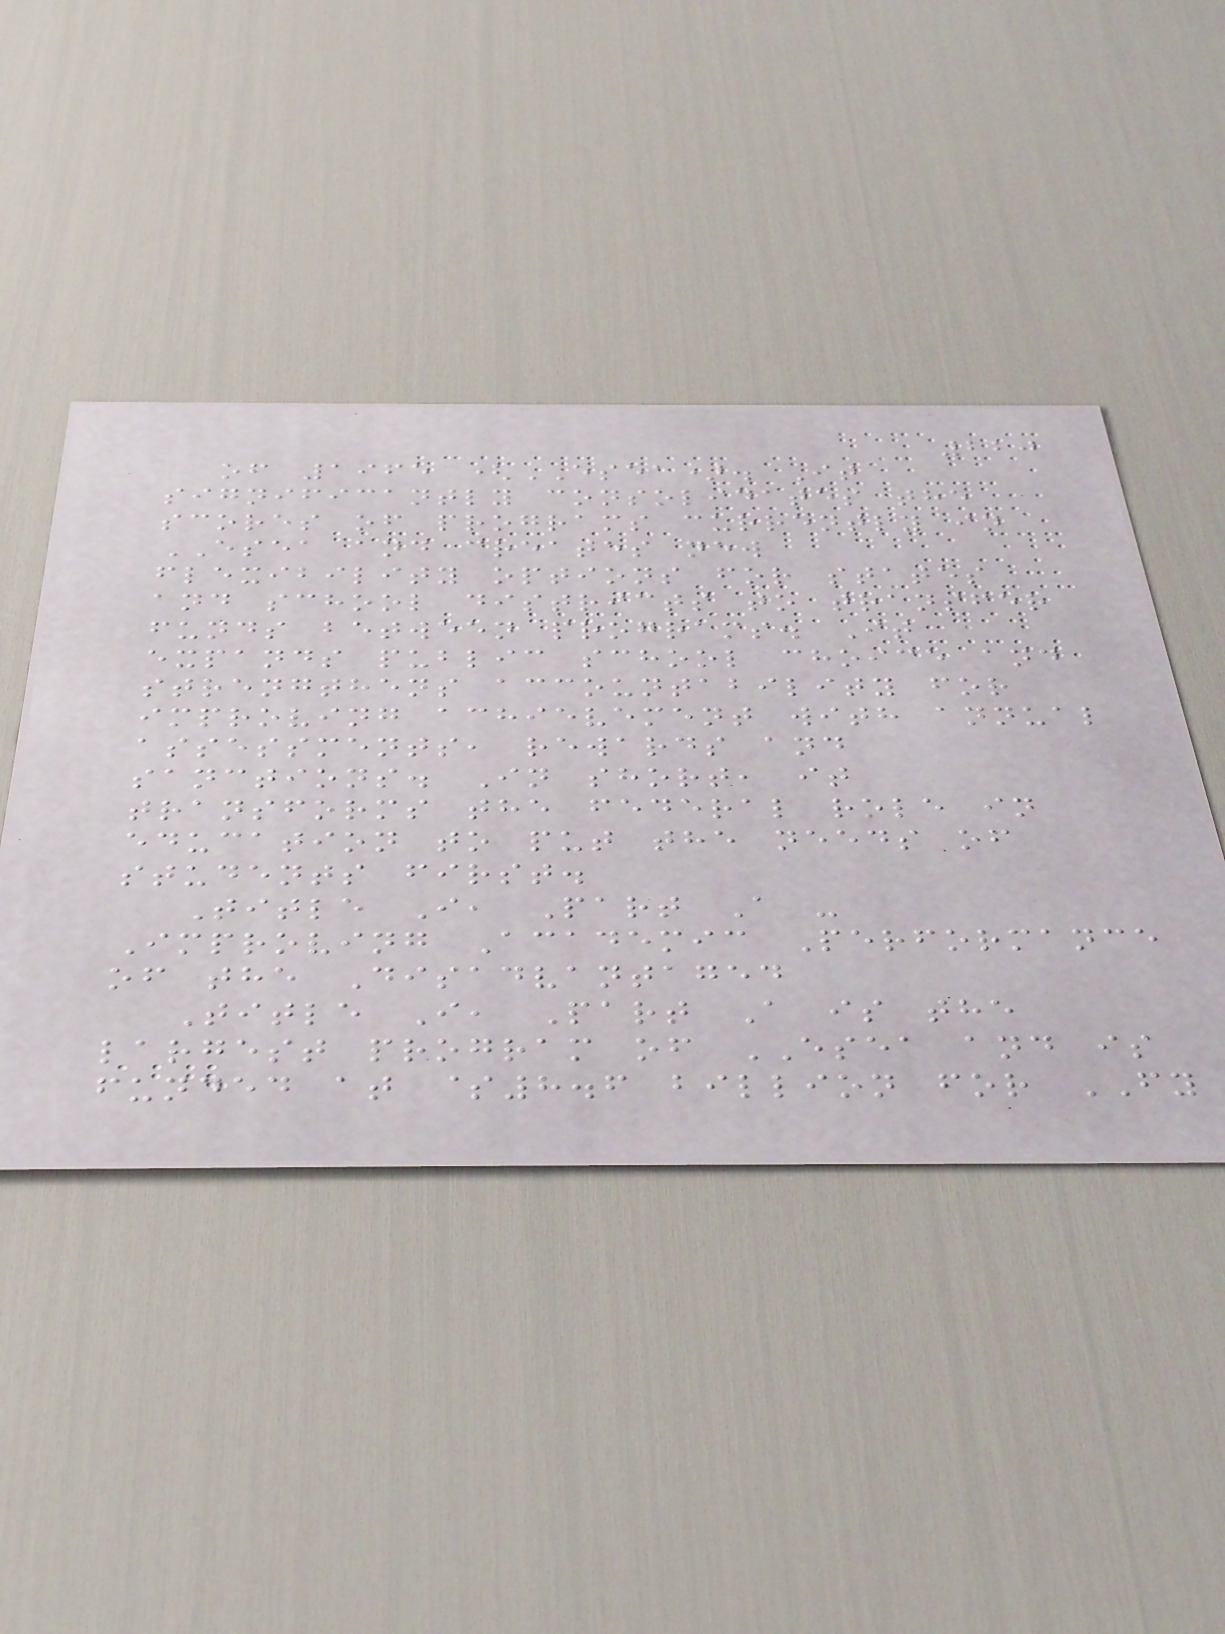220
of 1965 (ESEA). It
significantly consolidates the
scores of programs currently in
ESEA and creates new
flexibility options for states
and school districts to transfer
funds between programs. It
expands public school choice and
strengthens accountability for
improving achievement with annual
assessments, rewards and
sanctions. In short, it
transforms the federal role in
education to put the needs of
students first.
Title I, Part A -
Improving Academic Performance
of the Disadvantaged
Title I, Part A is the
largest program of ESEA and is
funded at $8.6 billion for FY
